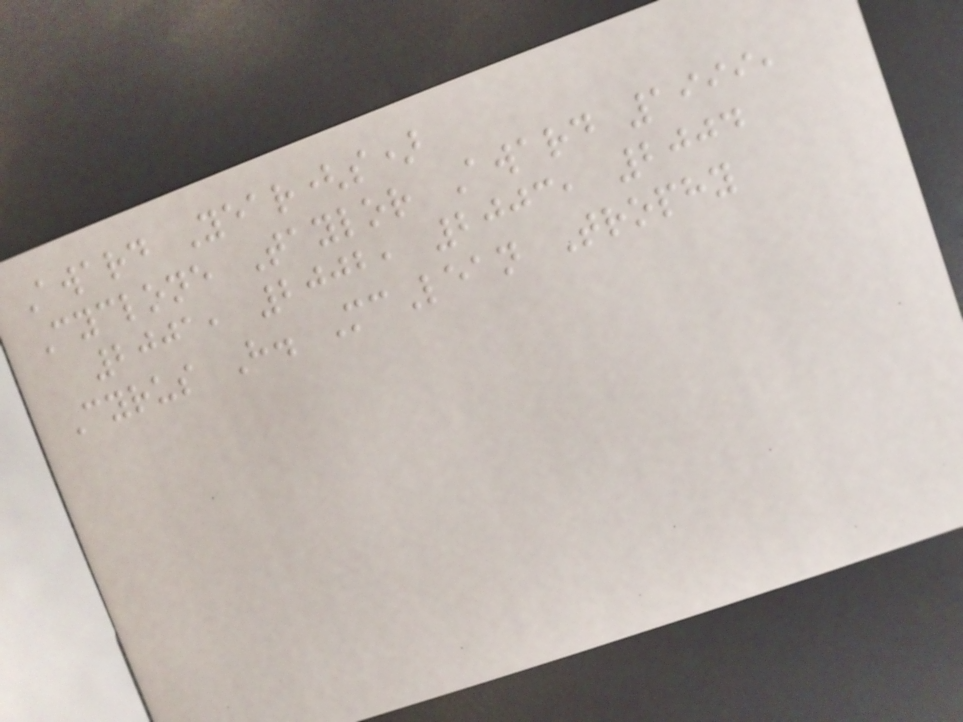Award Year(s)
Cyclone Taylor Award 1999,
2001, 2002, 2003, 2004
Cyrus H. McLean Trophy
